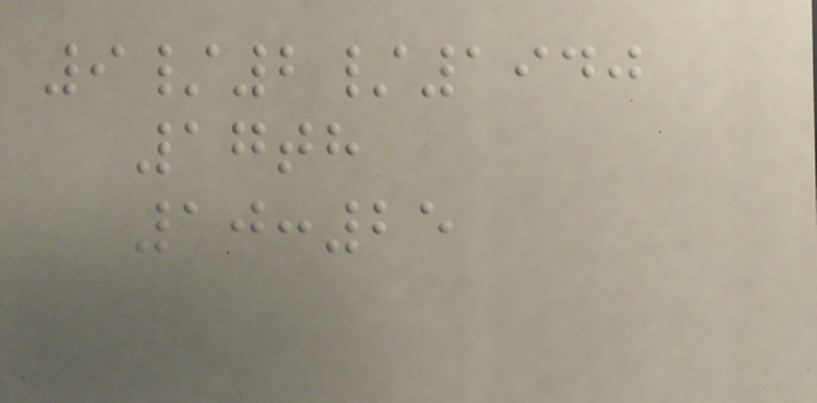9/2/1940
17th
10:25
